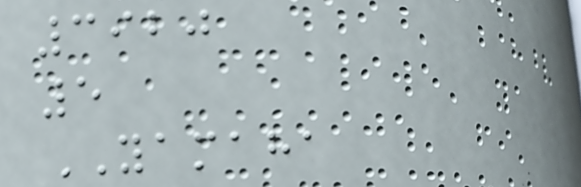3920
5
YAMAHA
